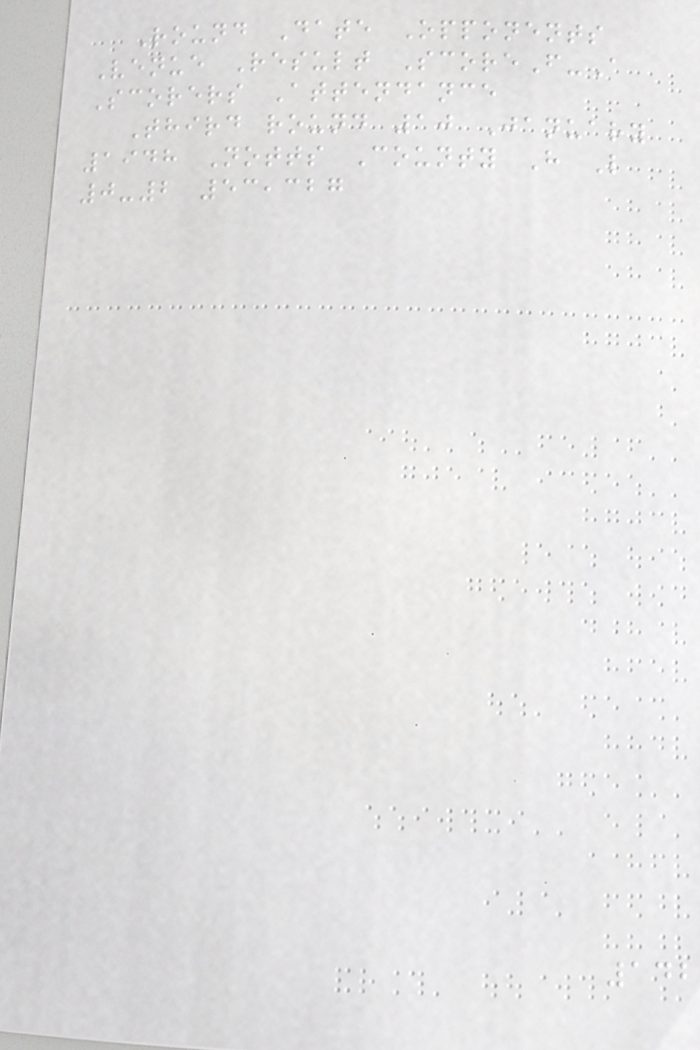Round Date Opponents
Venue Result ScoreF-A
Scorers Attendance
Third round 10 January
1948 Notts County H L
0-2 53,327
142
